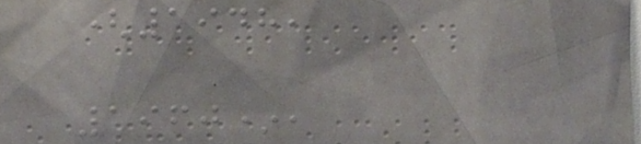(1948,
1960*,
